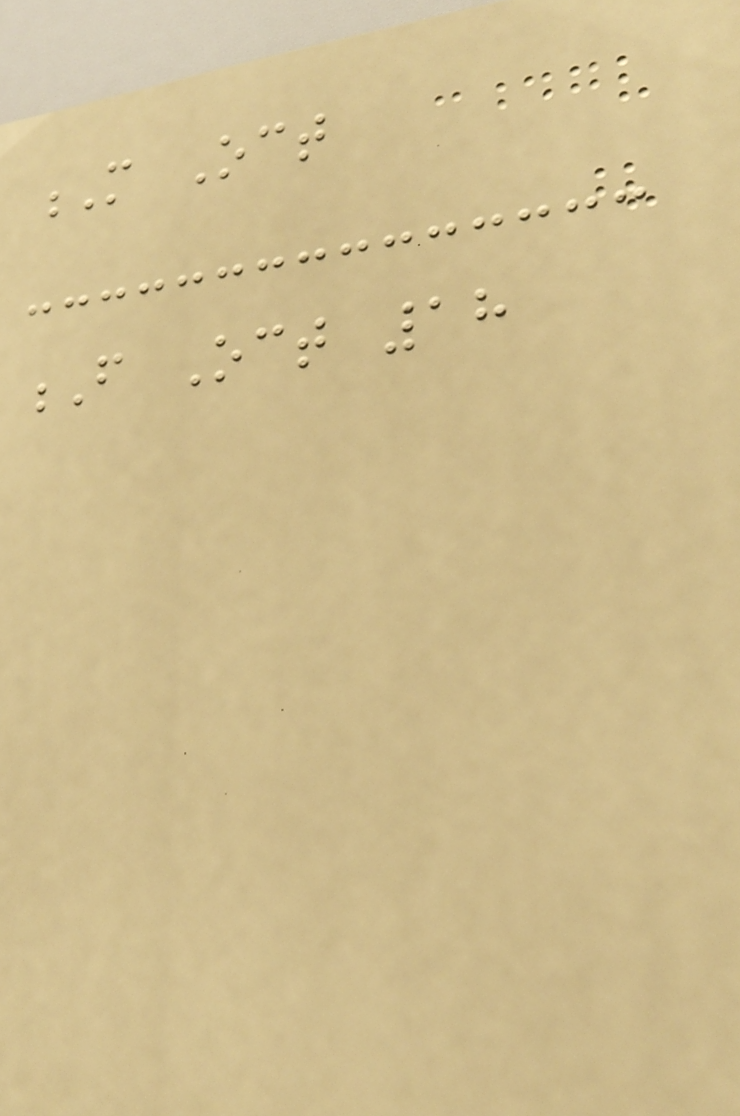M Oct
F Oct 18
